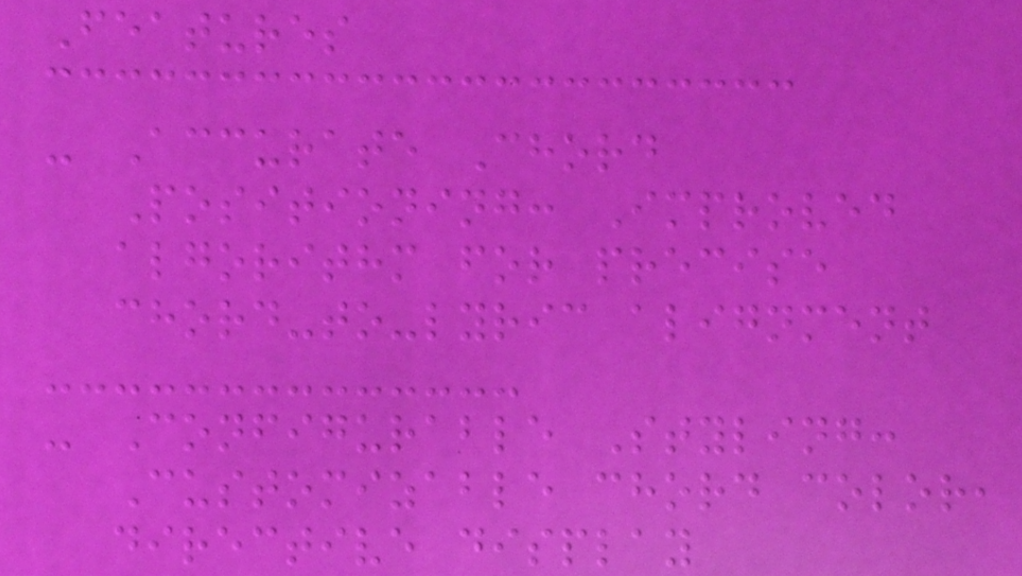Features
- Accurate Chord
Positioning: Improved
algorithm for precise
chord-to-lyric alignment
- Configurable Styling:
Customizable chord color,
directive display
